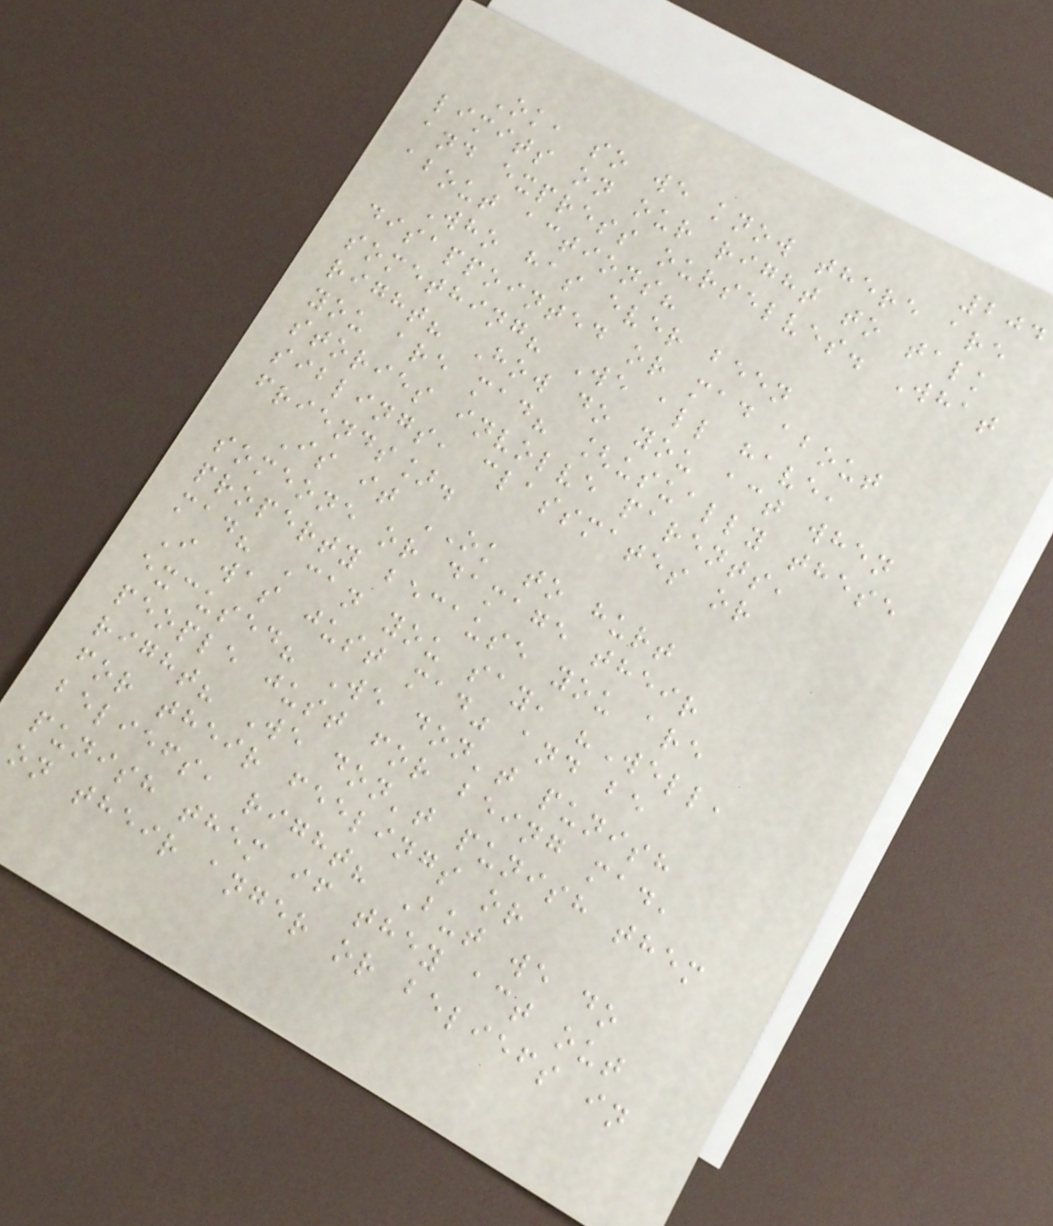204
Ok, so we know there are
limits on our right to talk
and express ourselves. What
about actions?
Who has ever been
disappointed or mad about
something? We all have,
right? How do you act when
you are mad? [usually these
stories involve parents,
siblings, classmates or
friends].
Is it OK to hurt
someone or damage their
property because you are
mad? Can you say, "Well,
I was just mad" and be
excused? We don't punish
people just for being mad,
right? We don't punish them
for their feelings or
beliefs, right? But we do
punish them if they act out
on their anger or beliefs in
